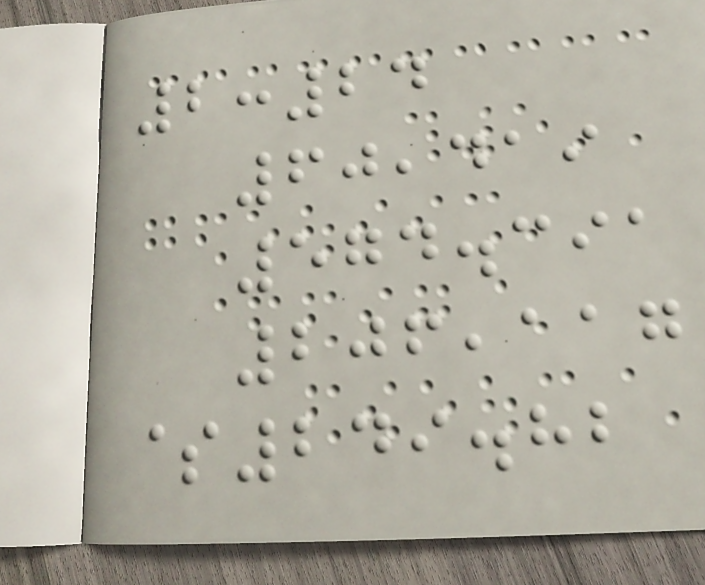2:24
60,419
574.391
206,117
$249.82
